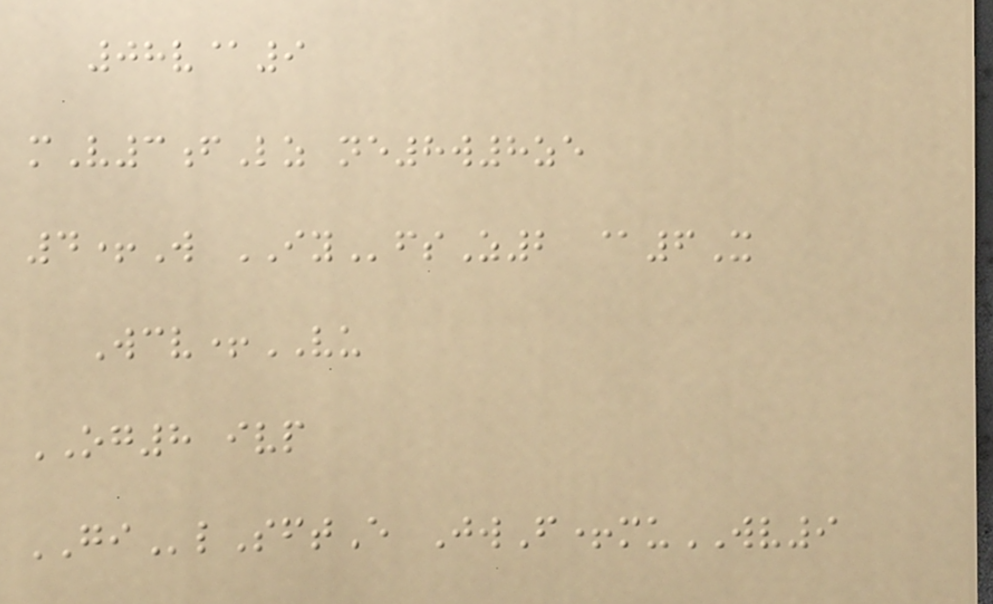08v@9
mV3fLz ne8w8ze
4+W IYfsZ2 @6X
Wcv+VU
OG8 ivp
GIlSftE JwF+muWV9
